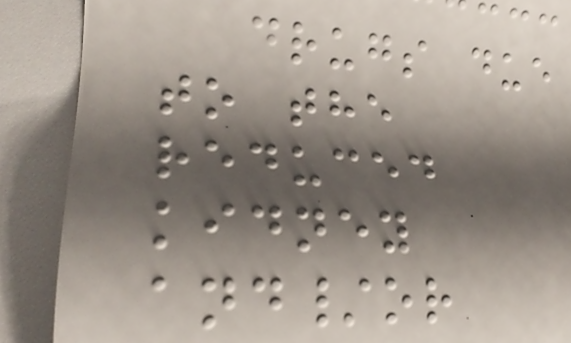drugs due
to the
reduced
kidney
and/or
